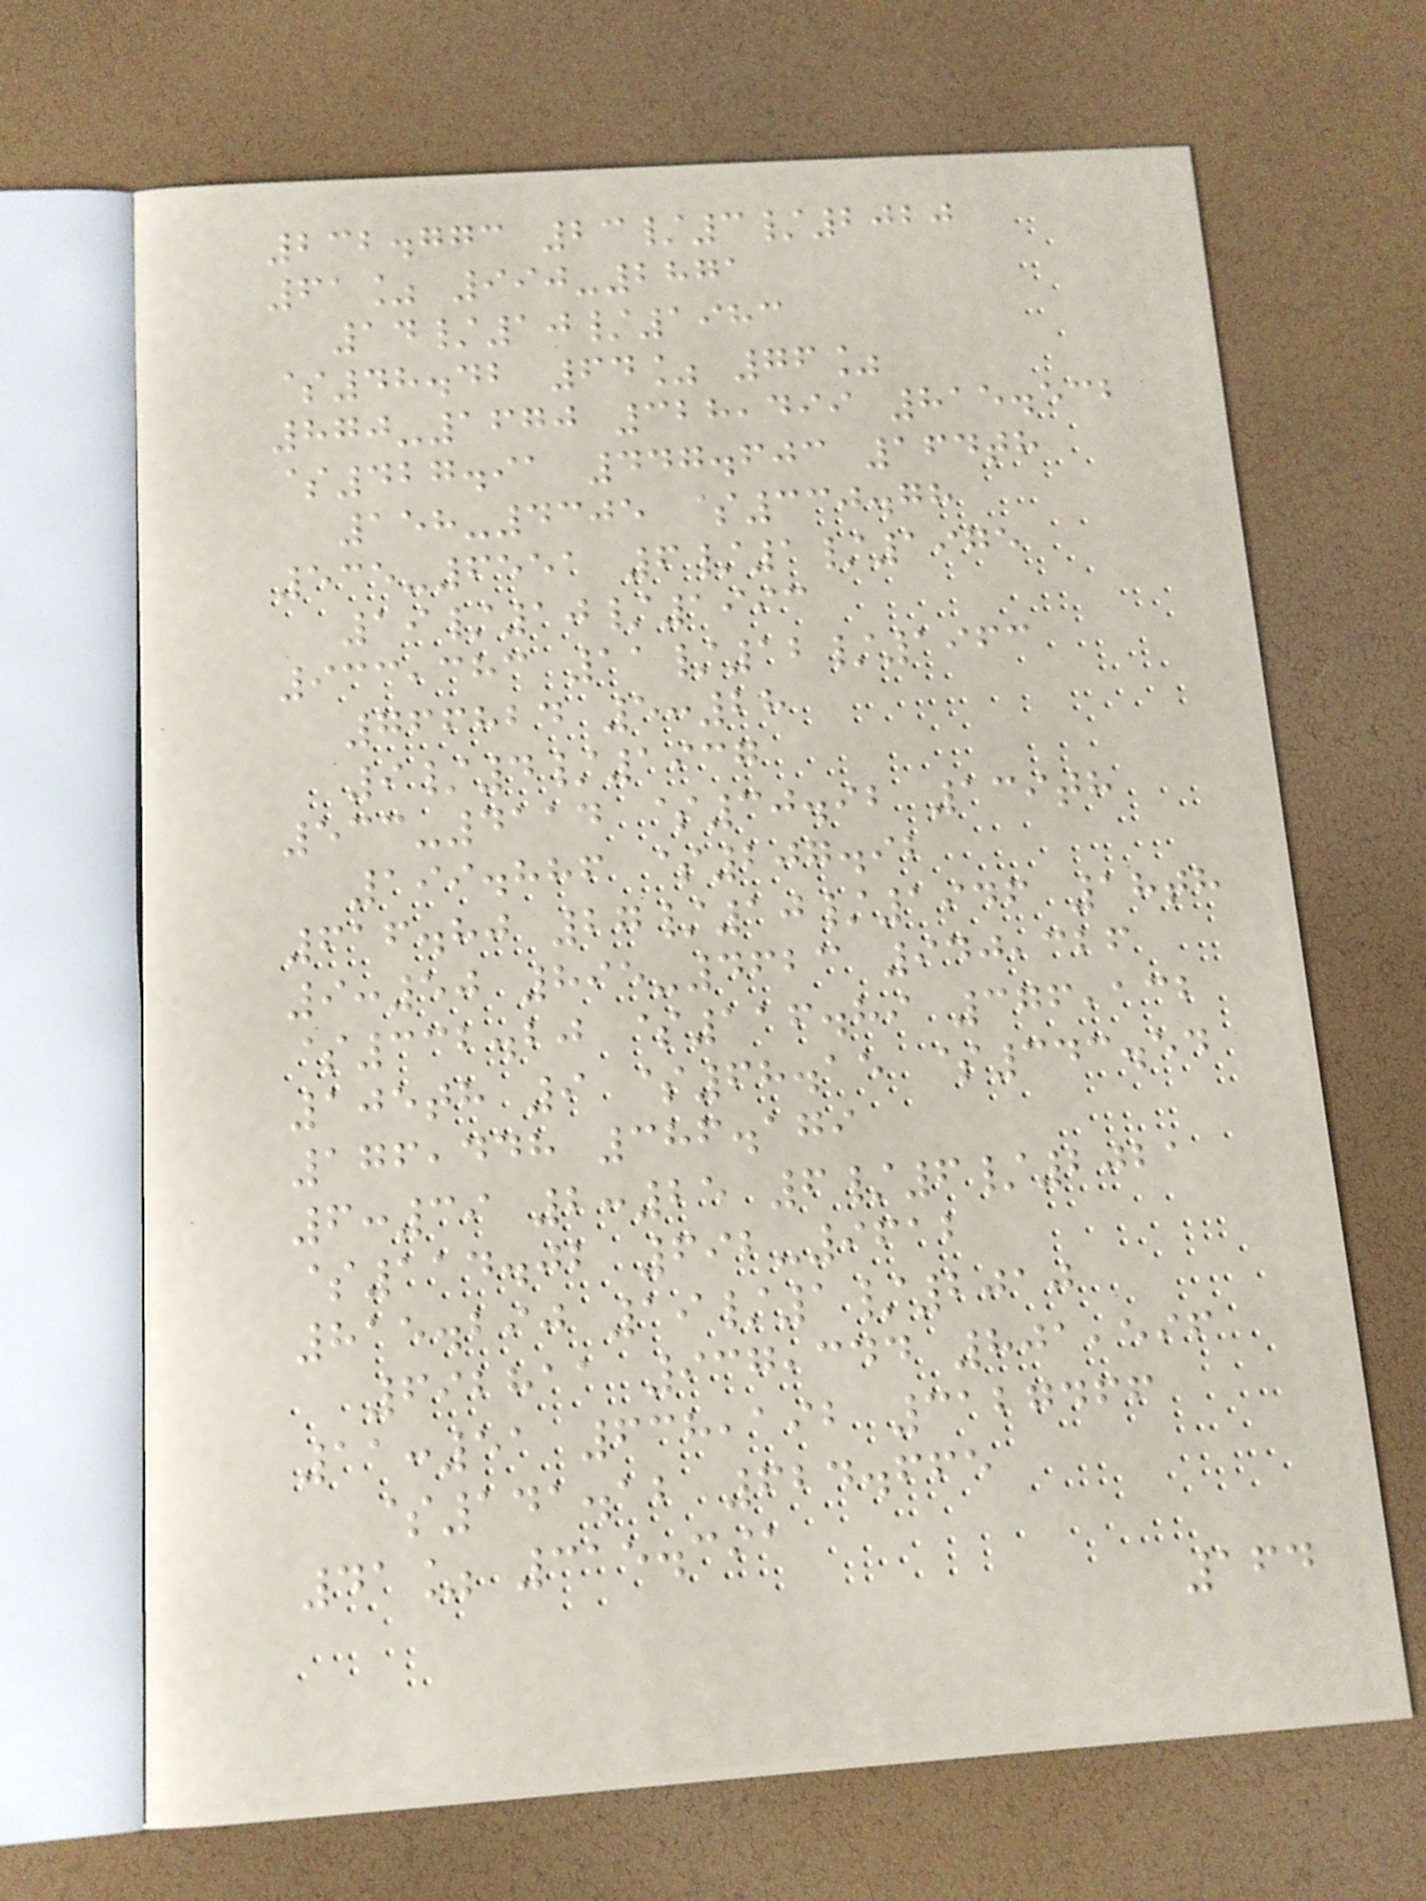232.773 23/3/2020
61% 990-2871
14/10/1983
$48.42 64% 76%
870-1670 328,499 815.532
$427.91 447.603 164th
158-4305 $330.78
535-6551 6/1/1975
19/10/1993
933,383 11/12/1963
766824 5:28
9/4/1937
533-4114 $30.92 139th
199.886 $207.92
616.80 27/10/1946 18th
9:50 895-4623 940,326
$332.20 $116.89 376,132
105th 9 $68.15 $343.54
176,448 386.179
6:39 2:25 6/6/2021
$114.02 692-9612
815.290 19/1/2010
692811 937,344 801,596
11:51 638,192 3127466
$141.12 624.665
41% 315.391
164
